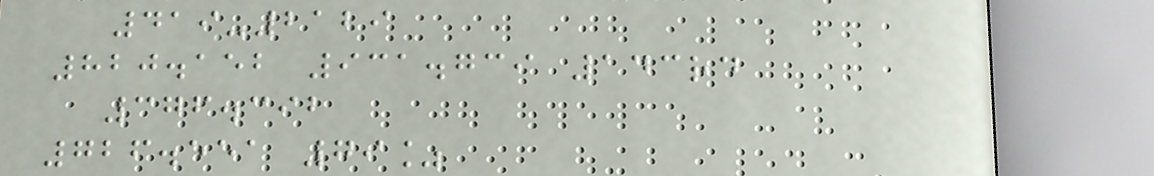419-2129
820.152 931.739 143rd
376.392
726.551 79%
